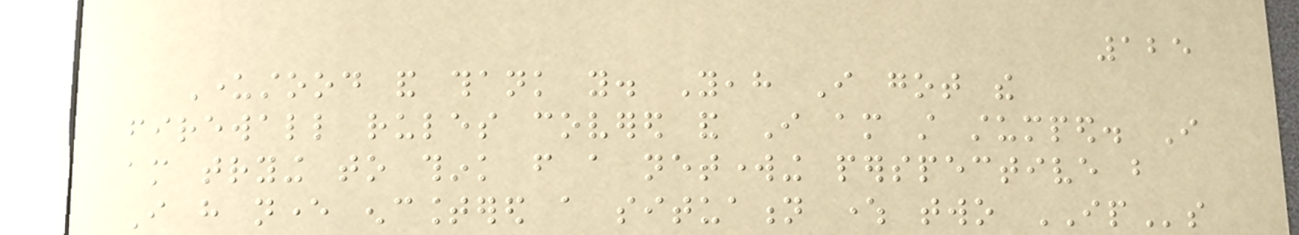125
Understood and thank you. Yeah I got the
firewall rules covered and I am still stumped. I
am trying to think from a networking perspective but
I have never encountered a situation where two IPs
